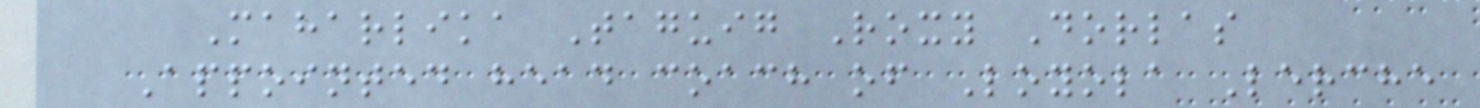Maharlika Taguig Roxy Dorlas
Appointed head coach of Loyola Lerche
